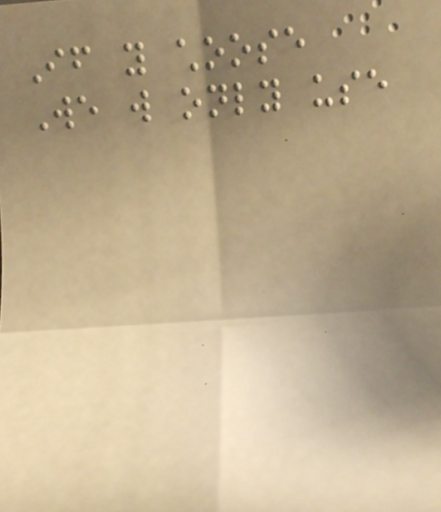If you choose
We will only use
